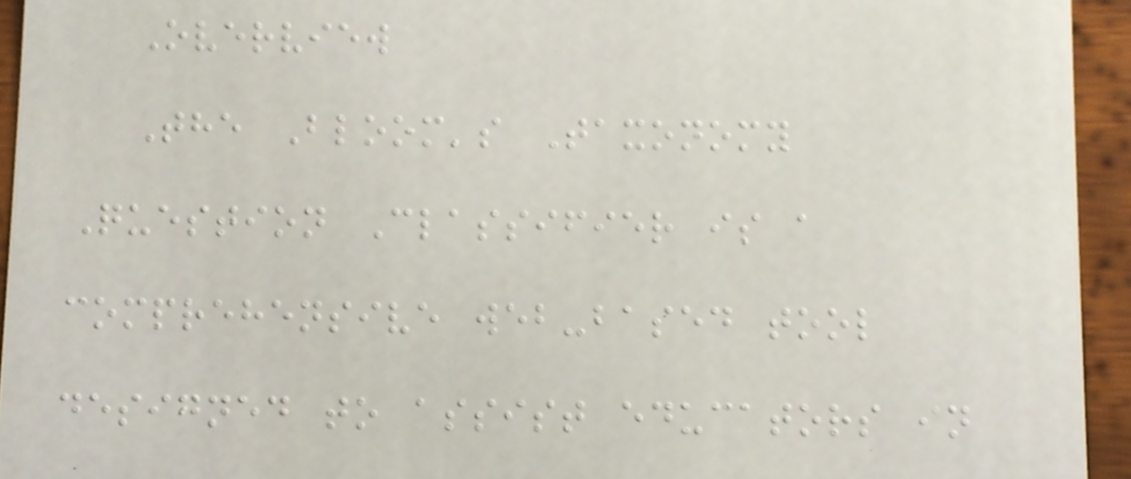Overview
The Bloom's Taxonomy
Question Classifier is a
comprehensive web-based tool
designed to assist educators in
